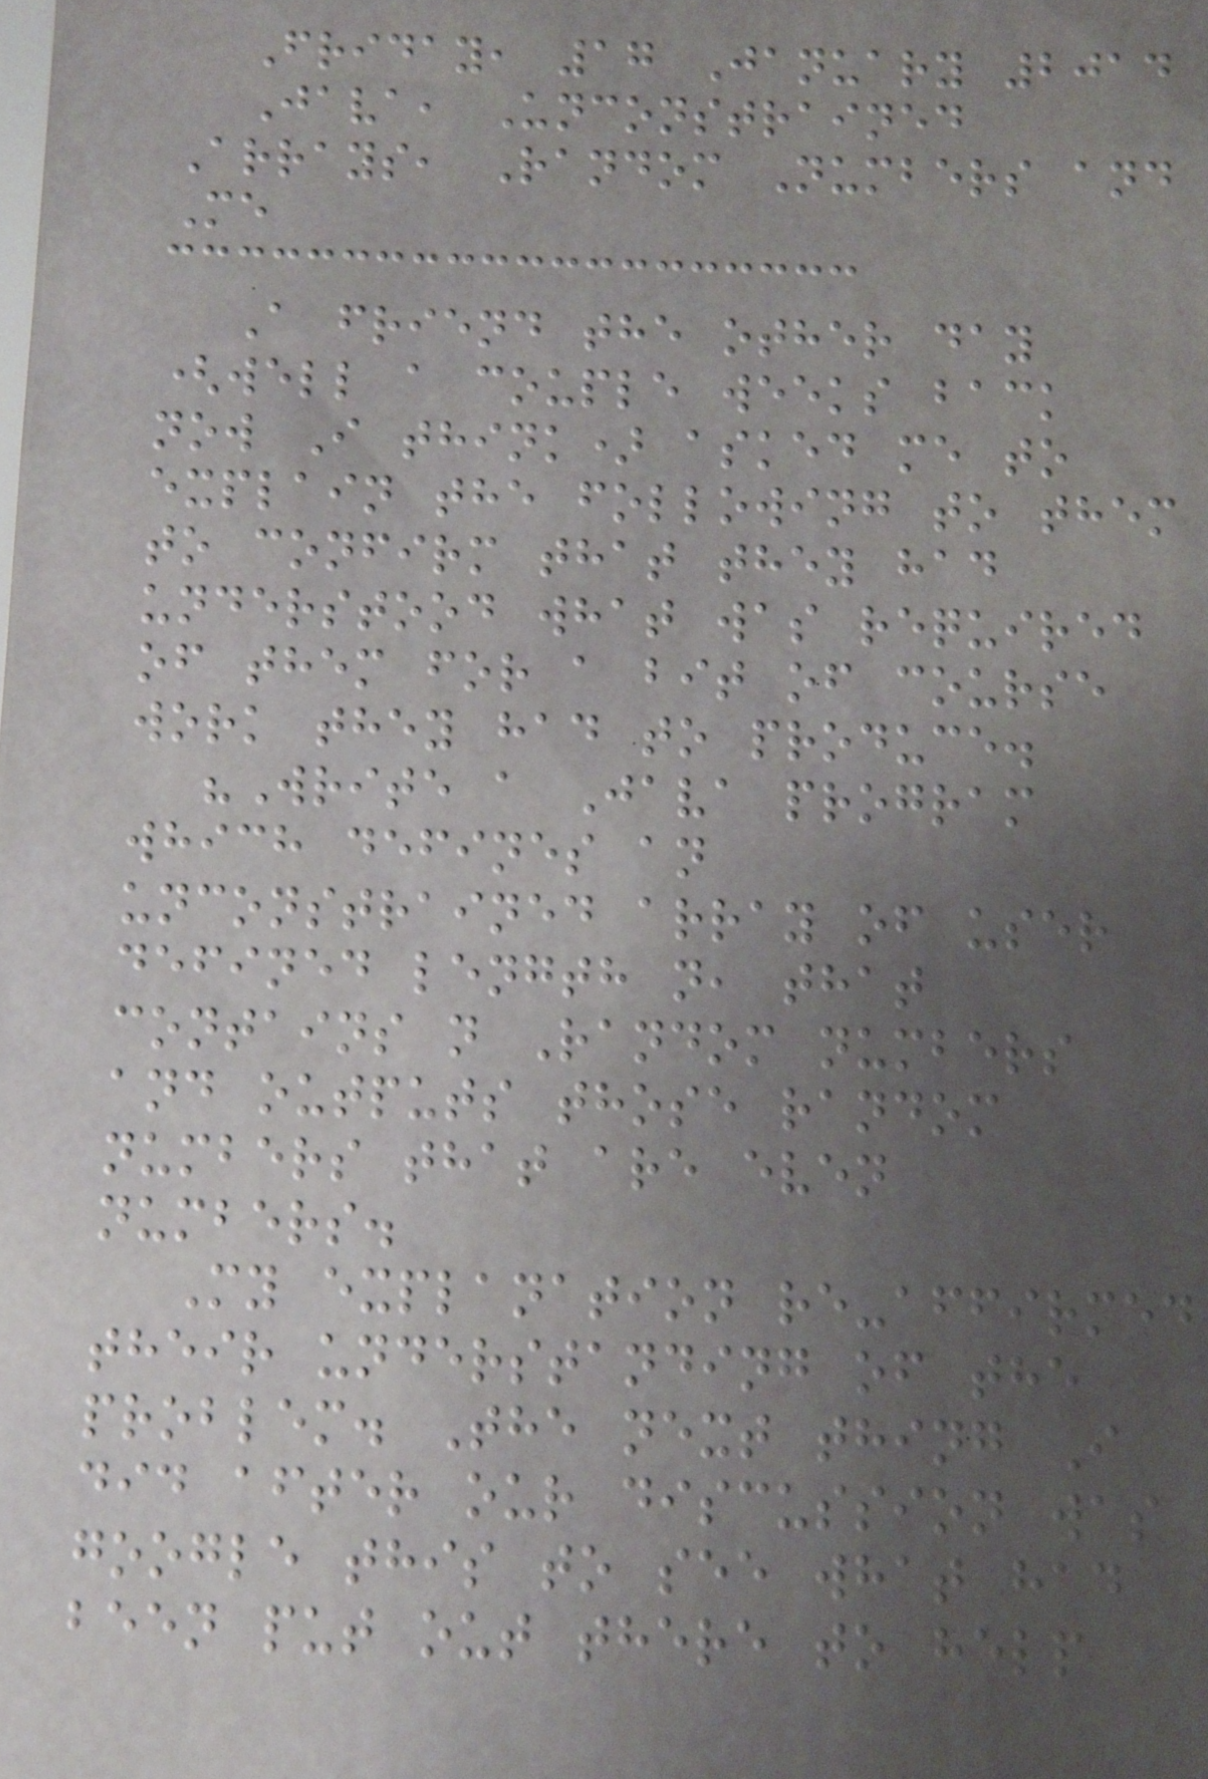Friday, 17 January 2014
Java, Unconstrained
Arrays, Random Numbers and
Me
A friend the other day
(well a couple weeks back
now I think) asked me to
explain the following to them
to confirm that they had
understood what was required
of them for a bit of course
work they had to produce.
"Write a Java program
which defines an
unconstrained array of user
defined length n, that
contains n Random numbers
and outputs those random
numbers that are even
numbers.
My explanation re-affirmed
their understanding of the
problem. The next thing I
did after our discussion was
google this to see what had
been put out there to help
